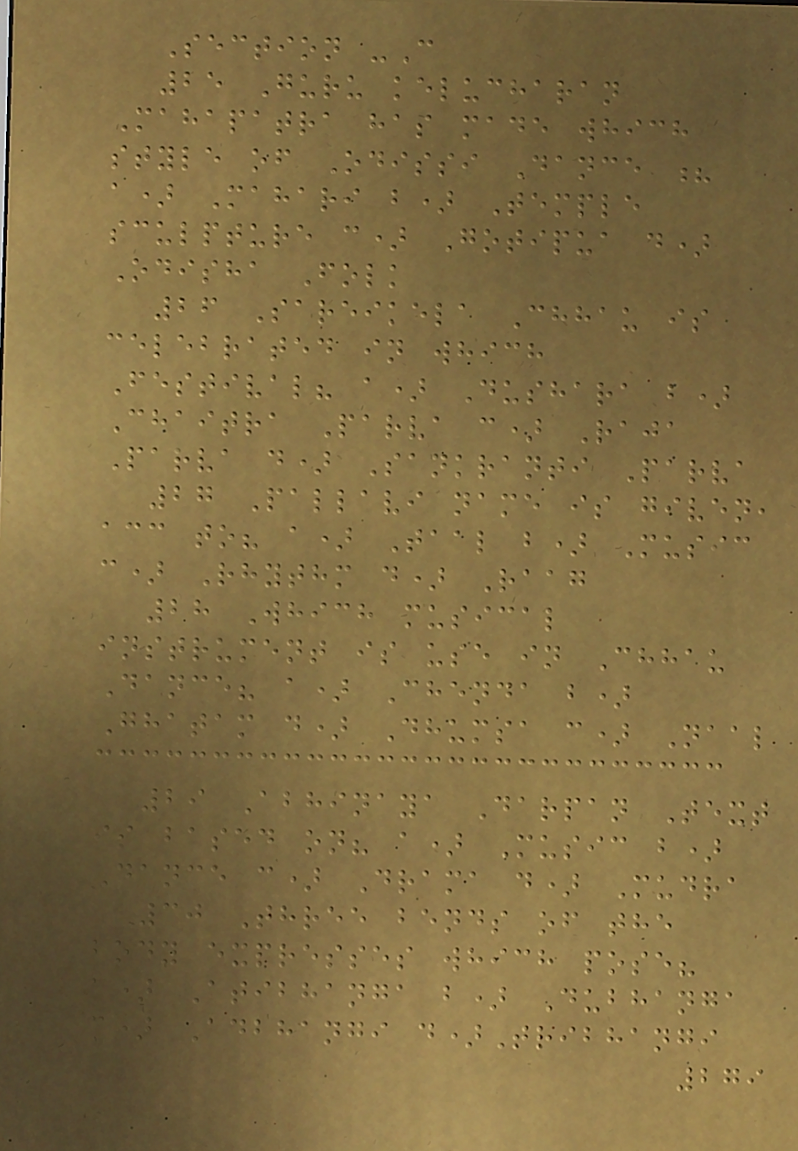Section -C
25 Guru kelucharan
Mahapatra has made which
style of Odissi Dance ?
a) Mahari b) Temple
sculpture c) Gotipua d)
Odisha Folk
26 Sareikela Chhau is
celebrated in which
Festival? a) Dushara b)
Chaitra Parva c) Raja
Parva d) Sankranti Parva
27 Pallavi name is given,
acc to? a) Taal b) Music
c) Rhythm d) Raag
28 Which musical
instrument is use in Chhau
Dance? a) Chenda b)
Ghatam d) Dhumsa c) Naal
29 Abhinaya Darpan Text
is based on? a) Music b)
Dance c) Drama d) Mudra
30 Three bends of the
body expresses which pose?
a) Atibhanga b) Dubhanga
c) Adbhangi d)Tribhangi
279
